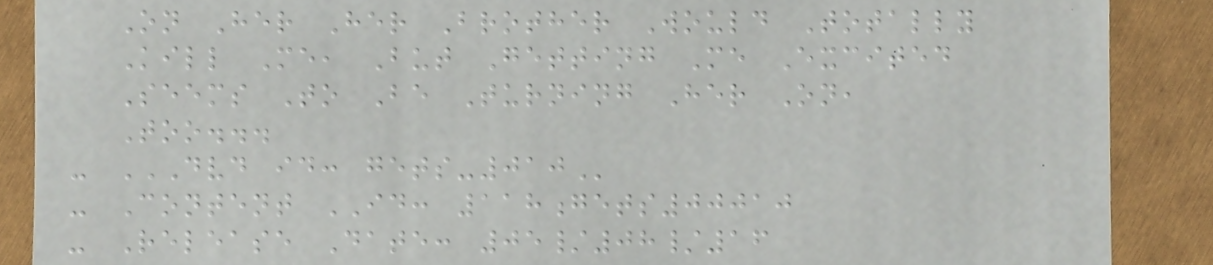On Her Her Brother Would Totally
Kill Me, But Getting Me Excited
Seems To Be Turning Her On,
Too...
- DVD ID: GETS-010
- Content ID: 118gets00010
- Release Date: 05/08/16
